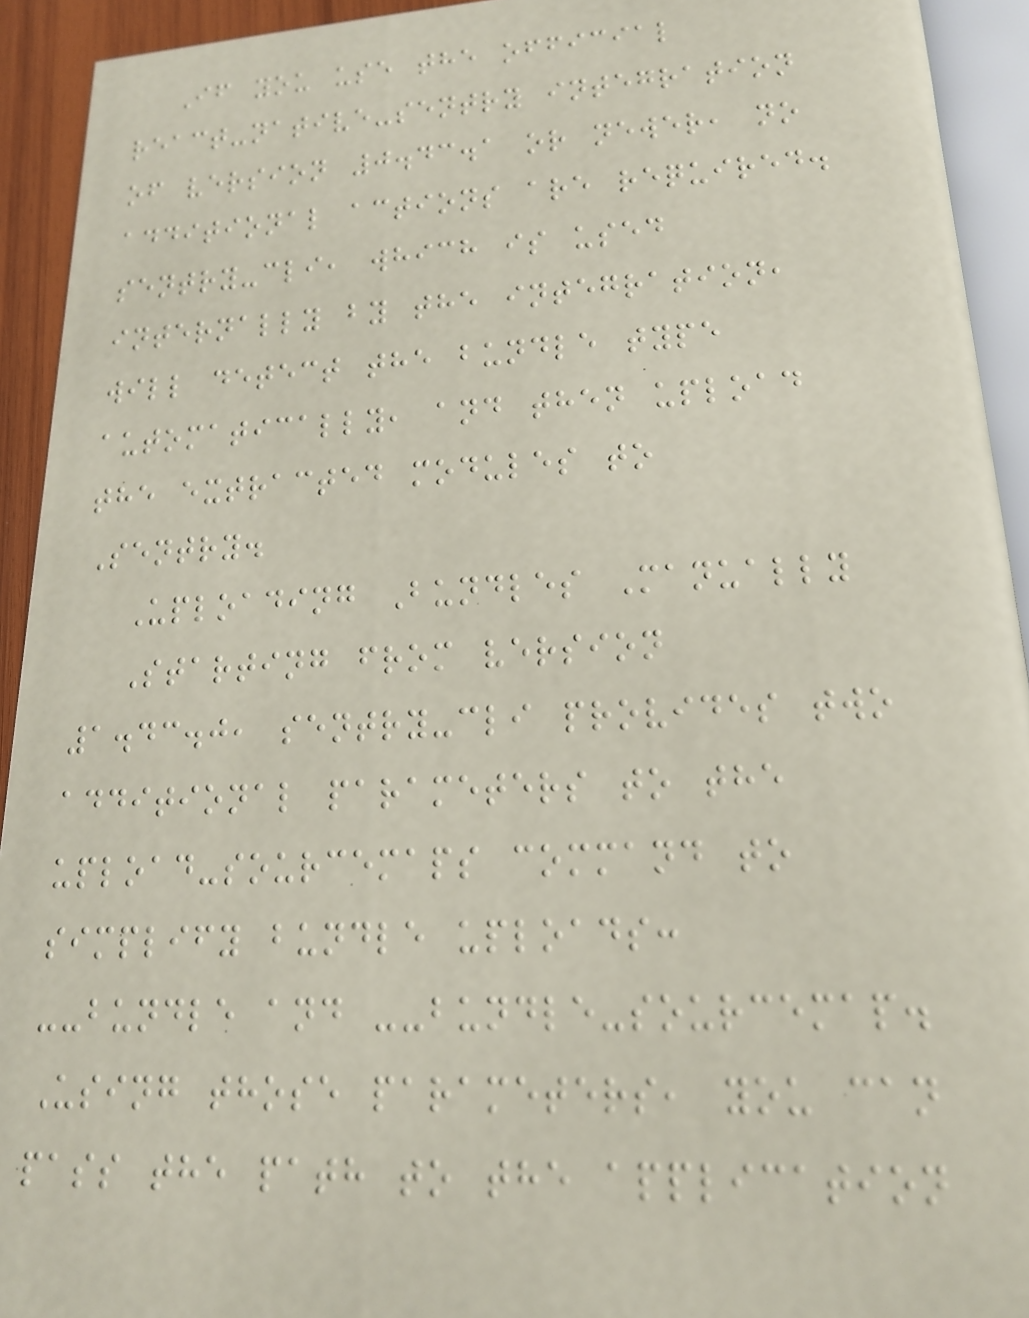If you use the official
react-native-sentry integration
of version 0.43.1 or newer, no
additional actions are required.
sentry-cli, which is used
internally by the integration,
will detect the bundle type
automatically, and then upload
the extracted modules to
Sentry.
Uploading Bundles Manually
Starting from version
1.43.0, sentry-cli provides two
additional parameters to the
upload-sourcemaps command to
simplify bundle uploads:
--bundle and --bundle-sourcemap.
Using those parameters, you can
pass the path to the application
